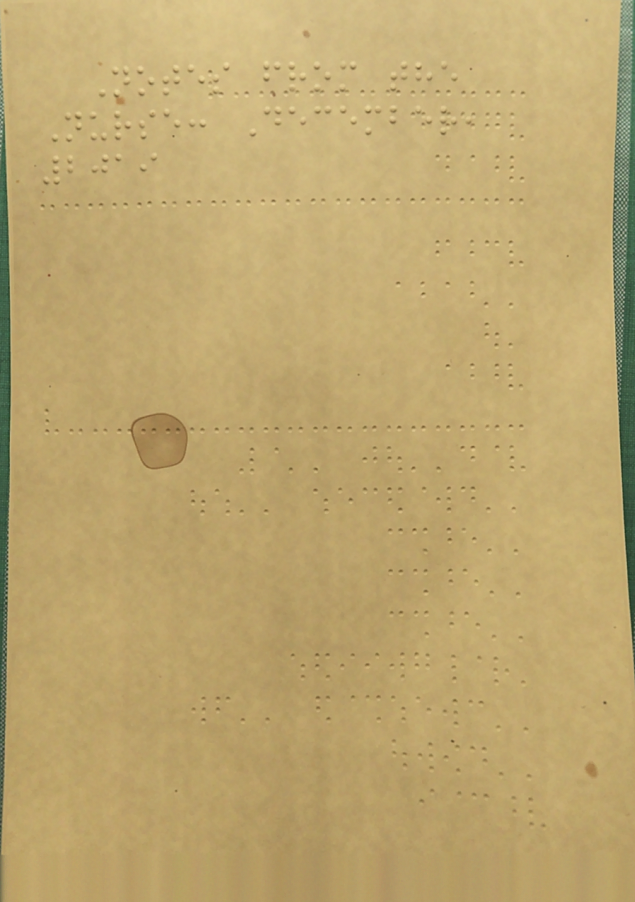Notes from the
Nurse: December,
2019
